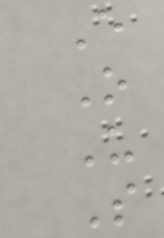E
O
U
S
